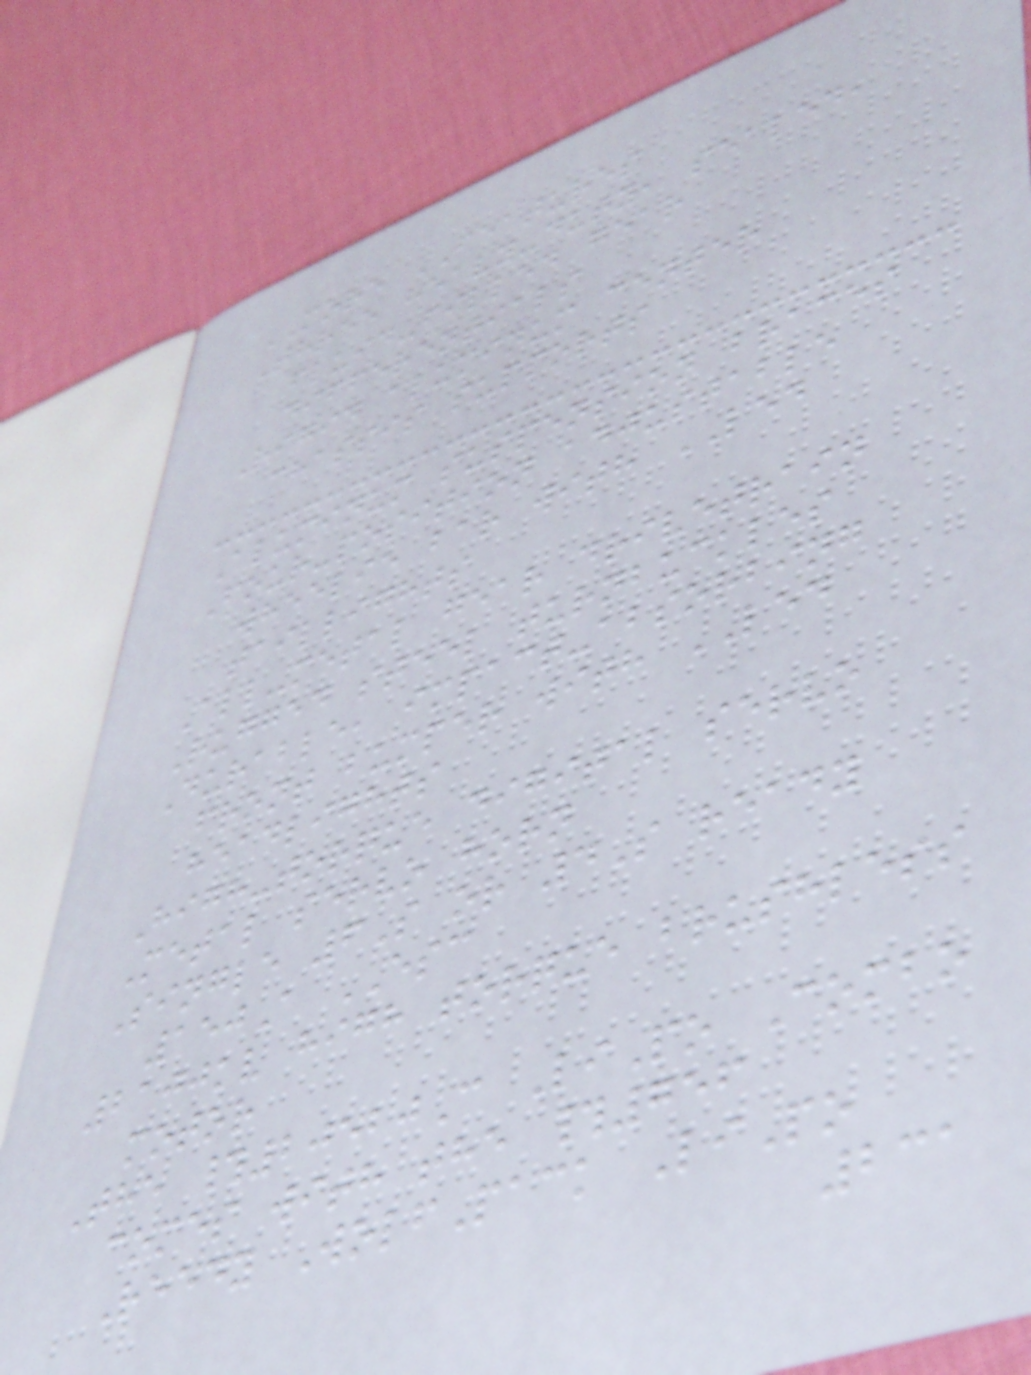MORE FEATURES
Three heavy-duty, sealed,
fluid-filled gear
differentials
Rigid aluminum center
chassis supports
Aluminum suspension braces
Four-position adjustable
wheelie bar with LED
taillights
All-metal gear drivetrain
Rugged steel turnbuckles
Durable, impact-absorbing
front bumper with LED
headlights
High-torque digital servo
Metal servo horn
Single 6S or 4S ready
150A ESC
2100kv high torque brushless
motor
The #20520C LiPo Combo
comes with the #756
Reedy WolfPack LiPo
231
